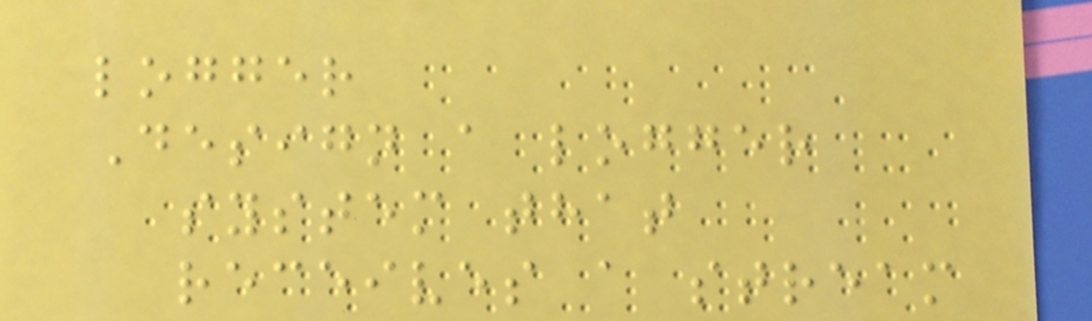logger
Design a logger
system that
receives a stream
